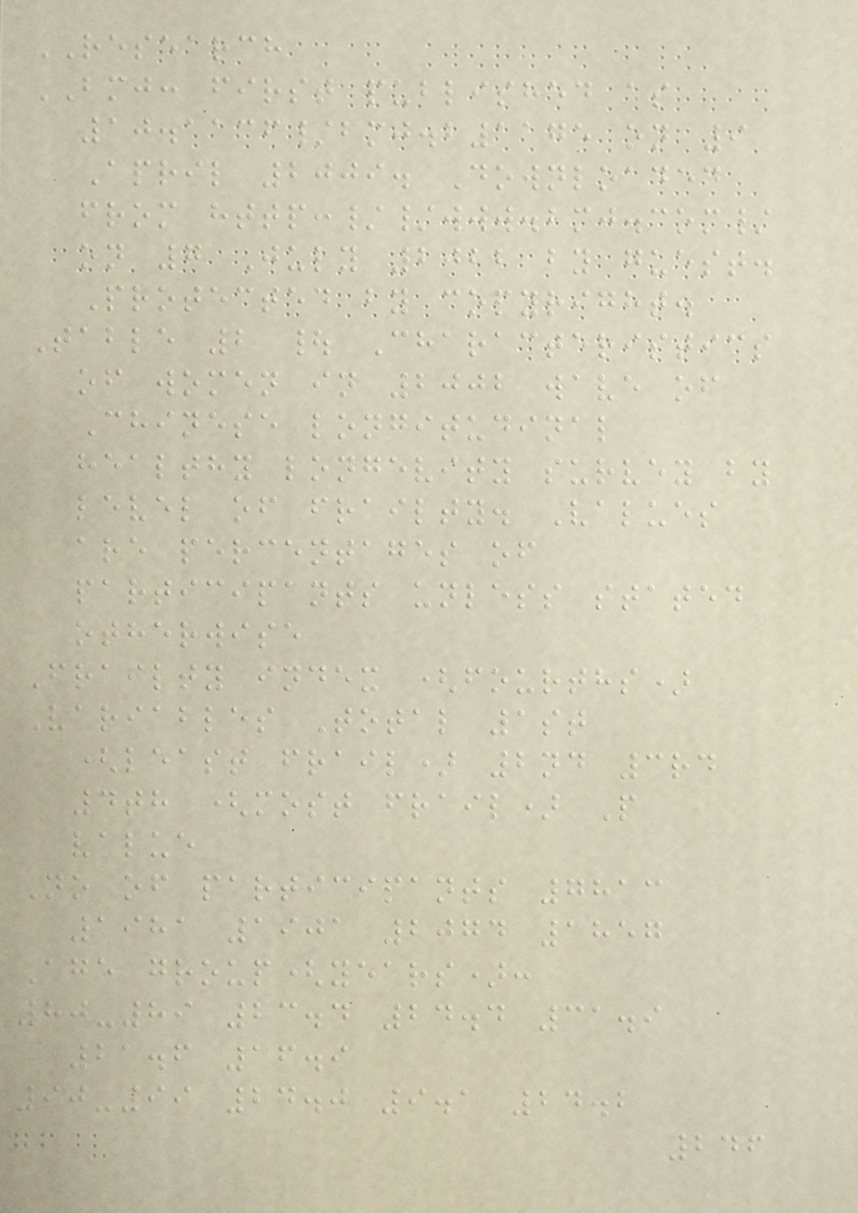RESEARCH
BMJ: first published as
10.1136/bmj.b1175 on 9
April 2009. Downloaded
from http://www.bmj.com/
on 7 July 2022 by guest.
Protected by copyright.
Table 2 | Characteristics
of women in 2002 wave of
Chinese longitudinal
healthy longevity survey by
level of frailty. Values
are percentages of
participants unless stated
otherwise
Frailty index (fourths)
Variables Total 1st
(least frail) 2nd 3rd
4th (most frail) P
value
No of participants 7813
1981 1901 2074 1857
Age group(years):
80-89 23.4 24.4 31.9
21.6 16.9
90-99 24.0 9.1 24.2
246
